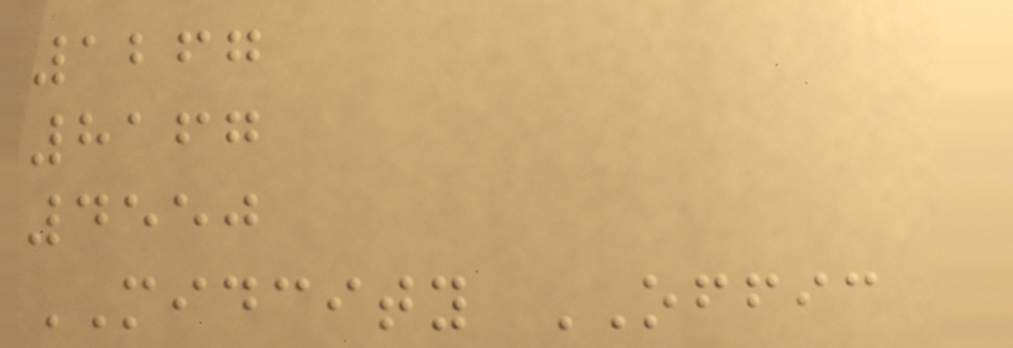1267
8167
4550
MIDCITY OFFIC
